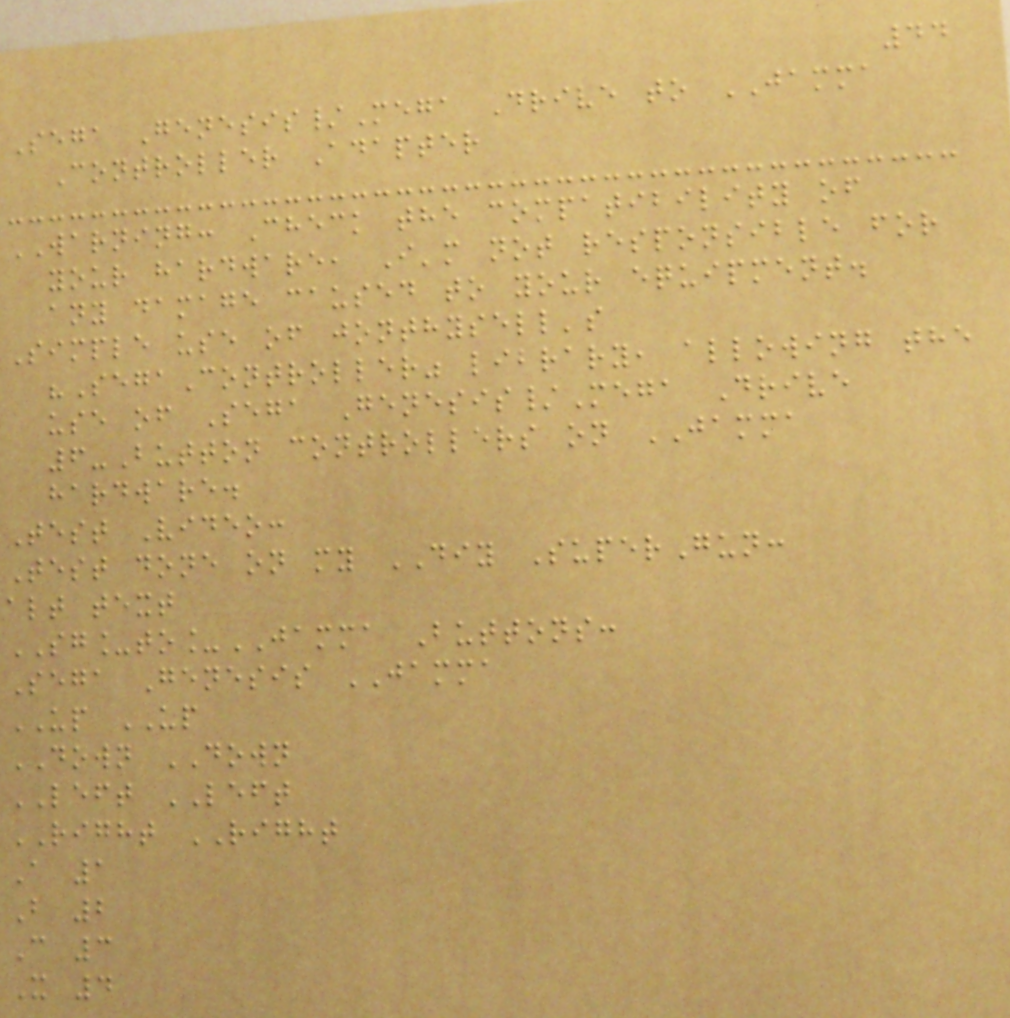44
Sega Genesis/Mega Drive to JAMMA
Controller Adapter
WARNING: Check the compatibility of
your hardware, I'm not responsible for
any damage caused to your equipment.
Simple use of jonthysell's
"SegaController" library, allowing the
use of Sega Genesis/Mega Drive
6-Button controllers on JAMMA
hardware.
Test Video:
Test done on my DIY SuperGun:
alt text
SG_to_JAMMA Buttons:
Sega Genesis JAMMA
UP UP
DOWN DOWN
LEFT LEFT
RIGHT RIGHT
A 1
B 2
C 3
X 4
